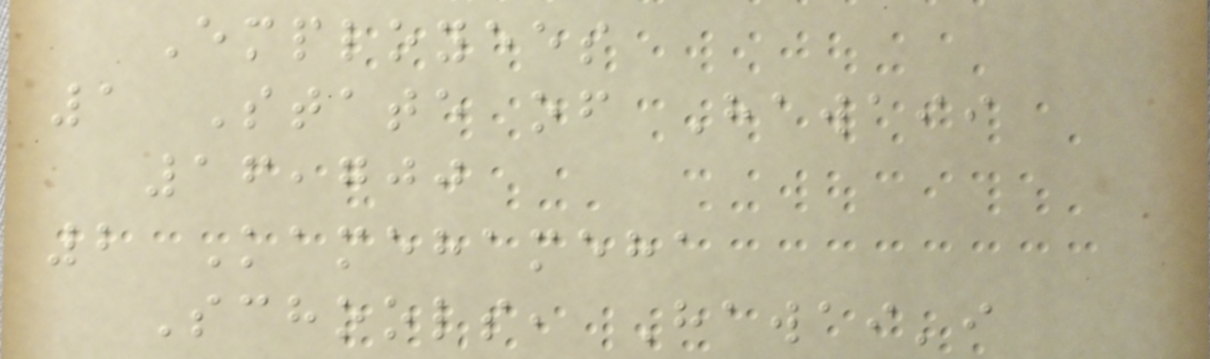Employees
1 State of Hawaii
16,700
2 Kamehameha
Schools, Hawai'i
